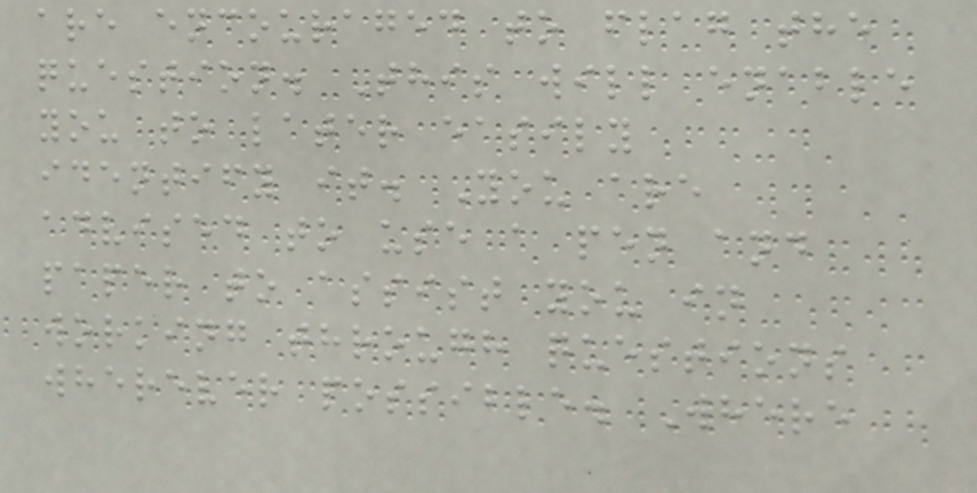are encouraged to flag the
question. This will enable
you to later easily
identify it. You are
advised to use a pen and
paper to assist you in
working through questions
wherever possible. Where
